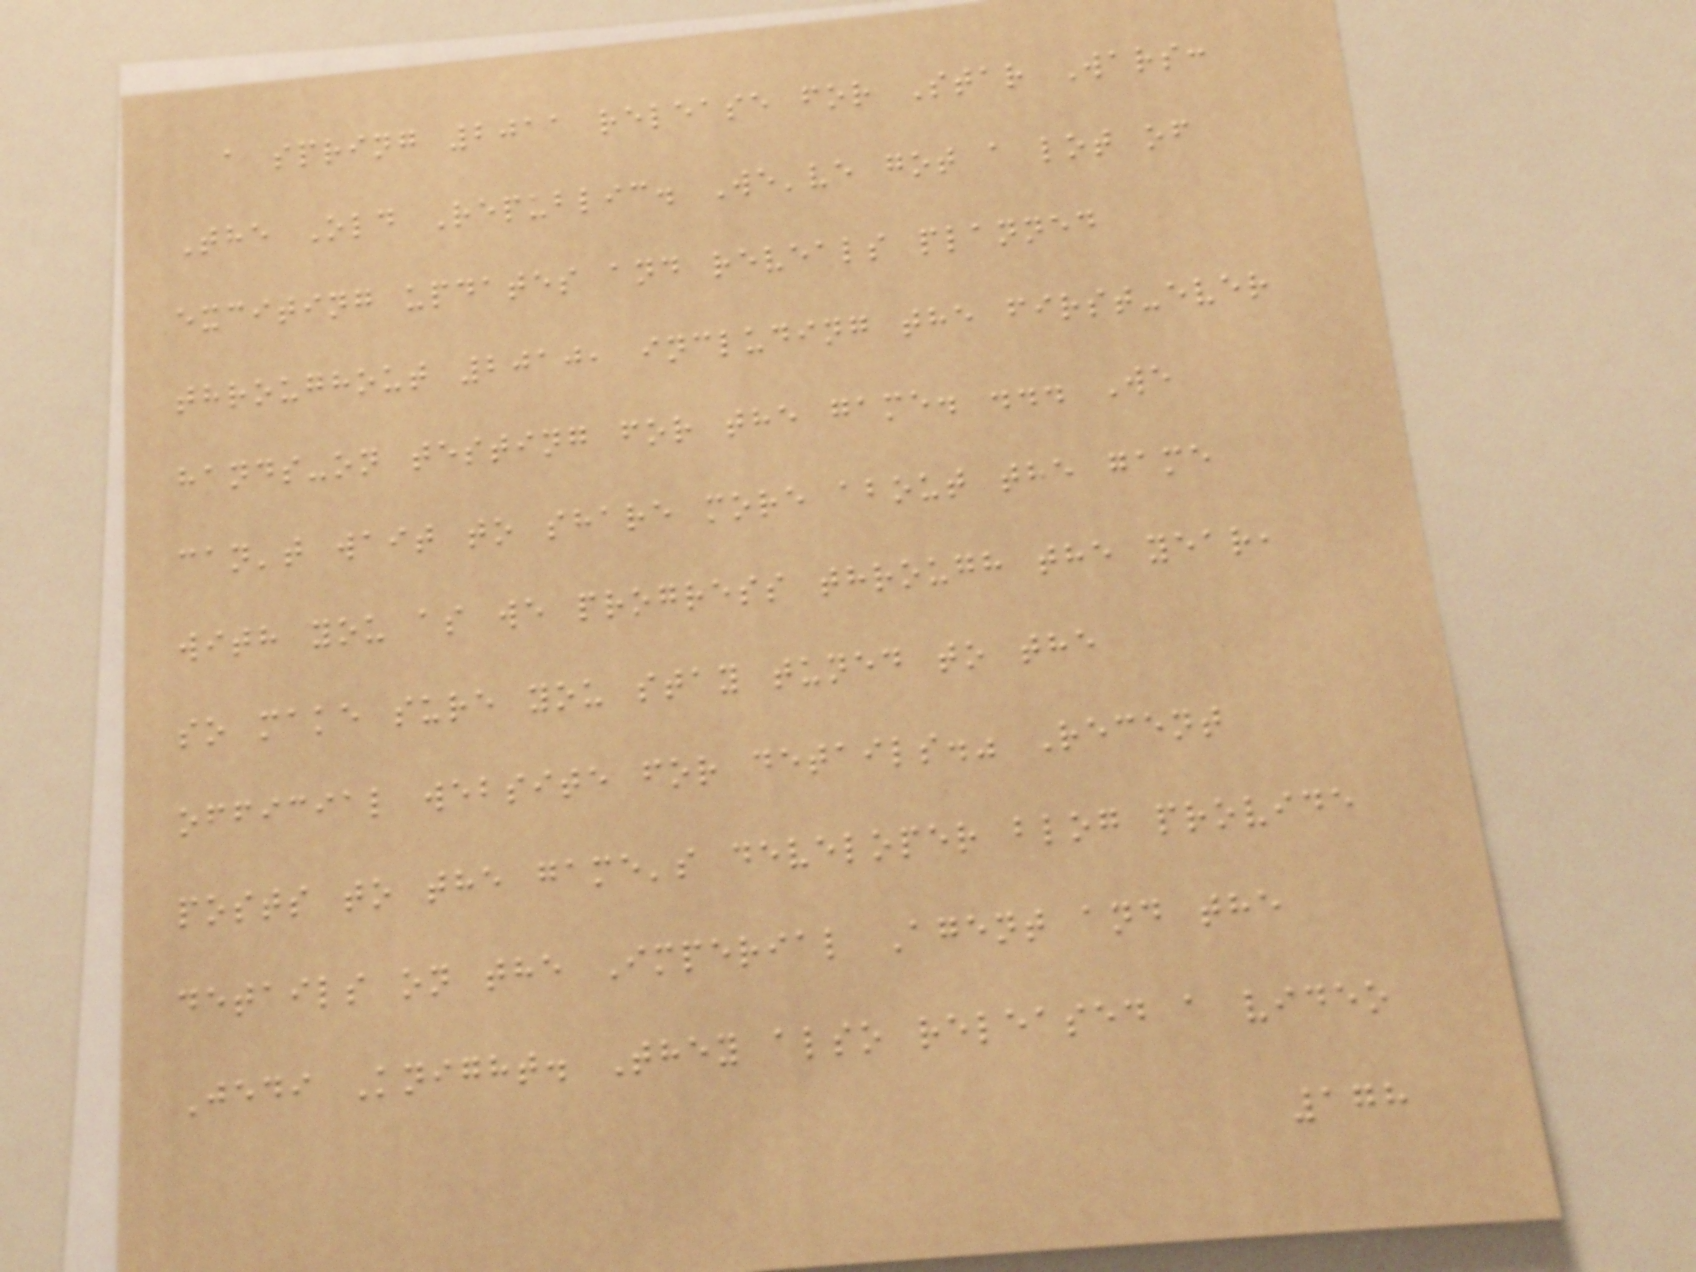a spring 2011 release for Star Wars:
The Old Republic. We've got a lot of
exciting updates and reveals planned
throughout 2010, including the first-ever
hands-on testing for the game. ... We
can't wait to share more about the game
with you as we progress through the year,
so make sure you stay tuned to the
official website for details." Recent
posts to the game's developer blog provide
details on the Imperial Agent and the
Jedi Knight. They also released a video
178
